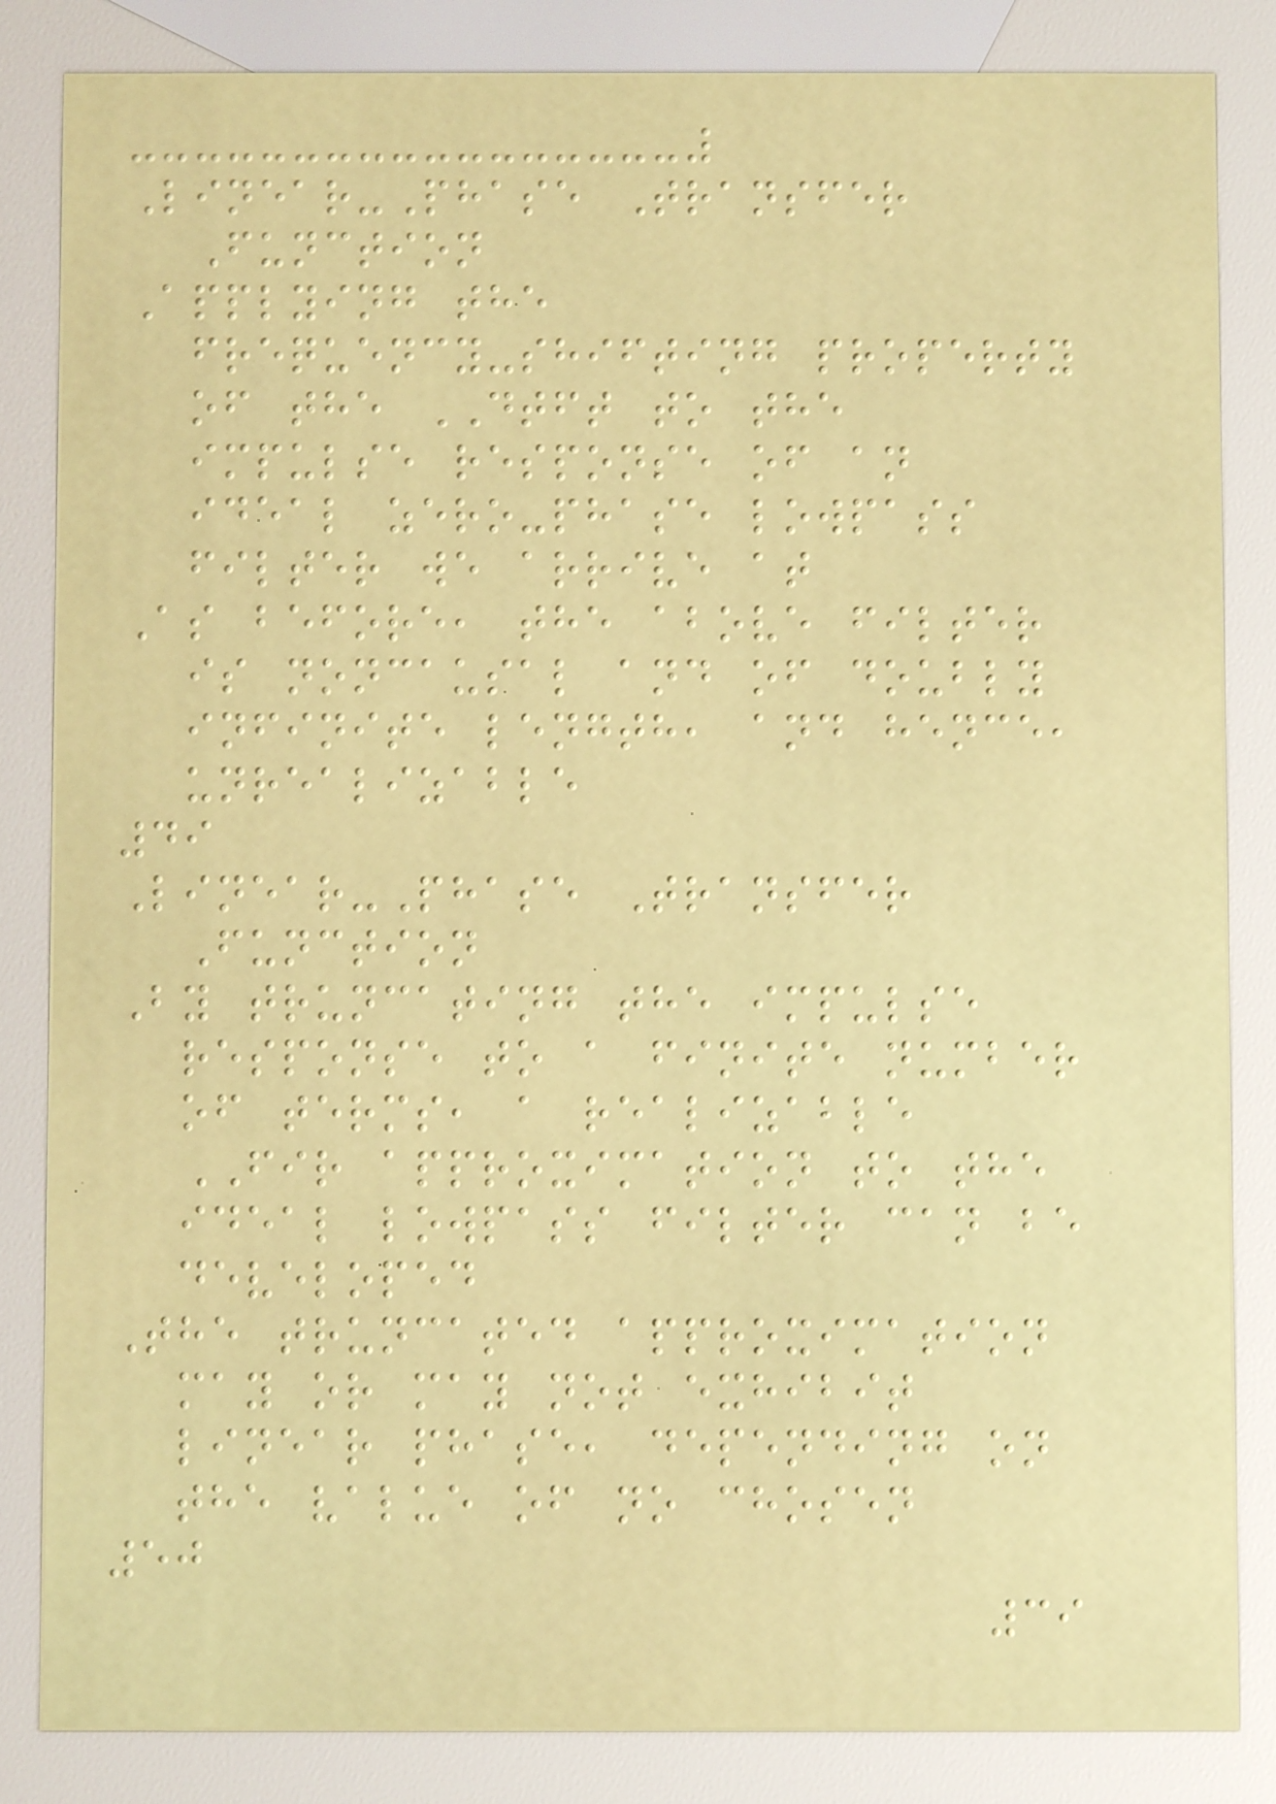Linear-Phase Transfer
Function
Applying the
frequency-shifting property
of the DTFT to the
impulse response of an
ideal zero-phase lowpass
filter we arrive at
As before, the above filter
is noncausal and of doubly
infinite length, and hence,
unrealizable
49
Linear-Phase Transfer
Function
By truncating the impulse
response to a finite number
of terms, a realizable
FIR approximation to the
ideal lowpass filter can be
developed
The truncated approximation
may or may not exhibit
linear phase, depending on
the value of no chosen
50
39
